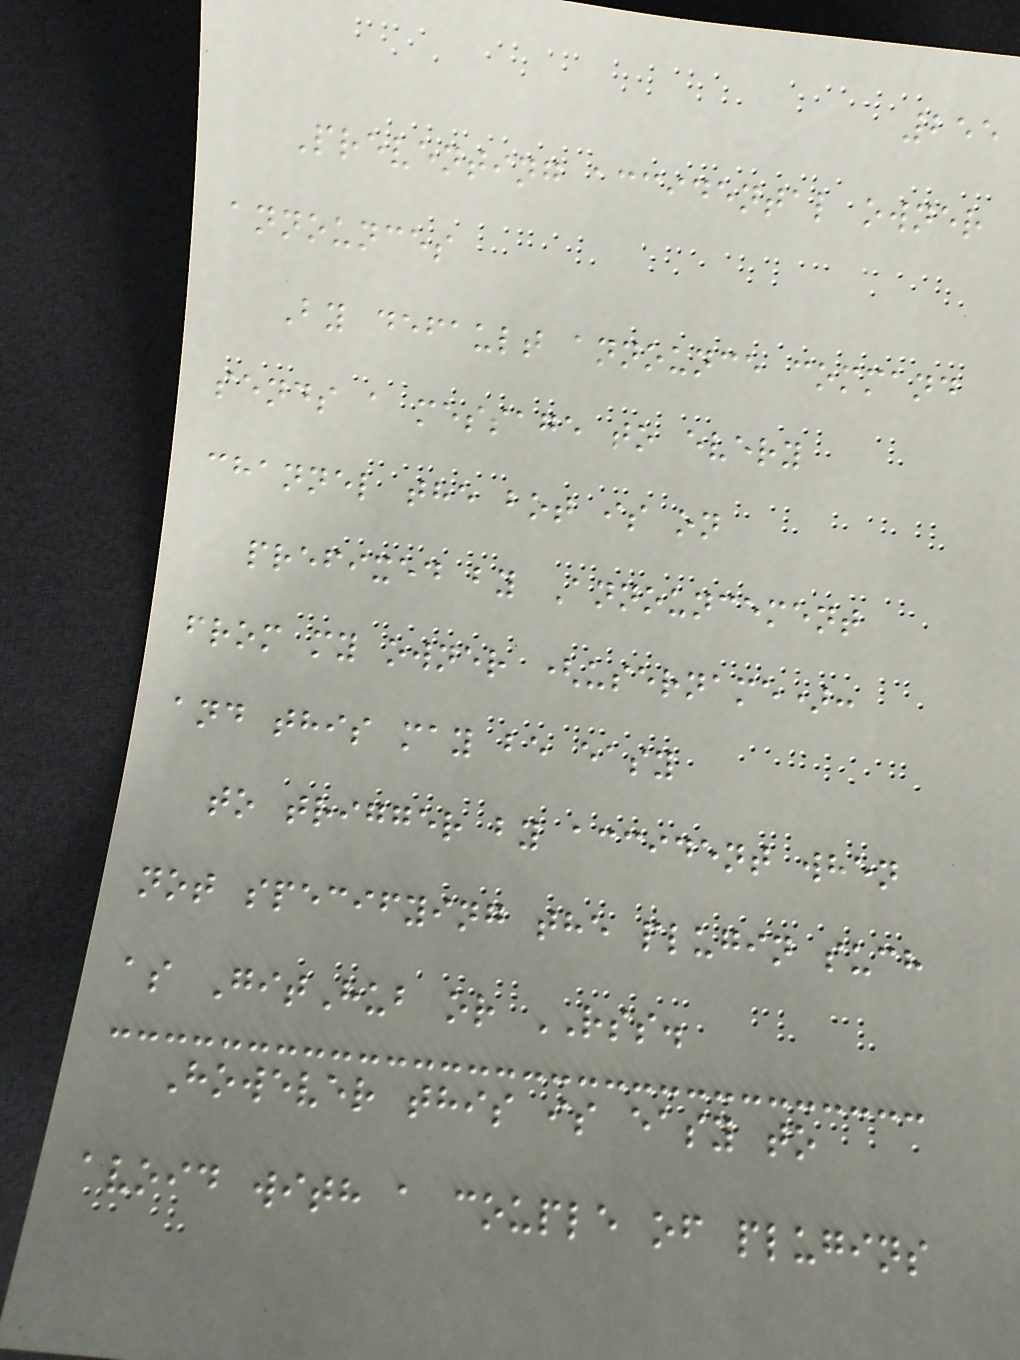255
Preventing accidental owner
announces
By default announce command
sends a message to every
channel the bot is on
prefixed by Announcement
from my owner (username):
and this may be easy
to trigger by accident when
not specifying the plugin such
as GitHub or RSS.
However this is easy to
avoid with a couple of plugins
